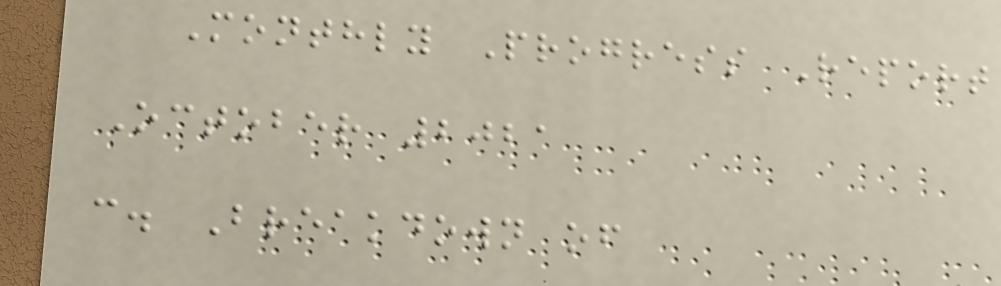Monthly Progress Report
October 2021
c. Breakdown of
